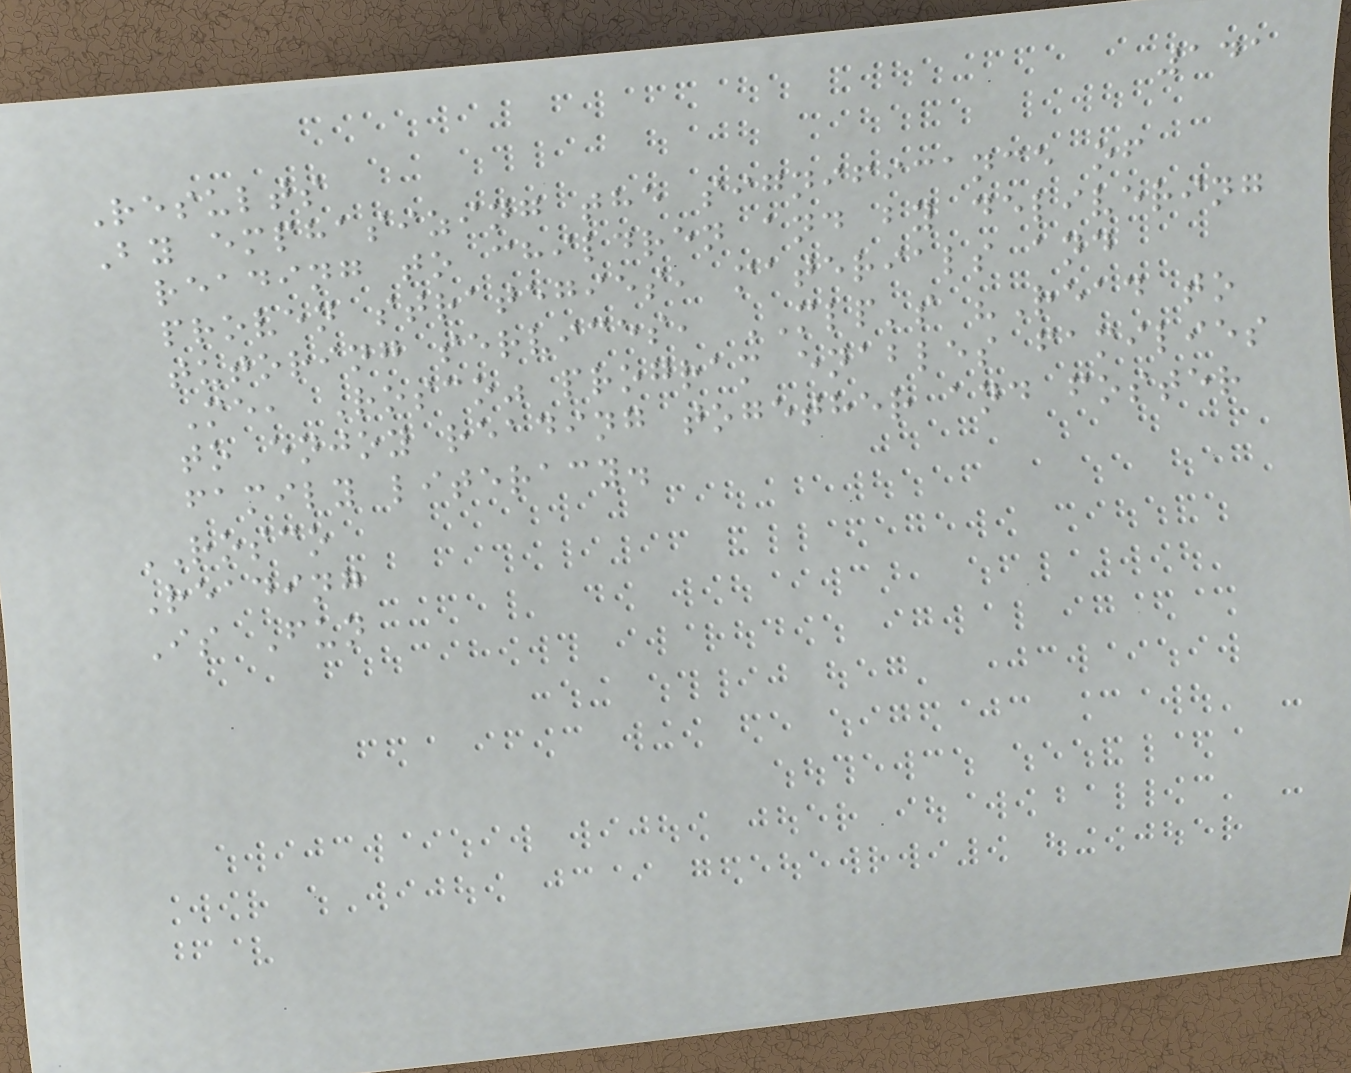141
Results
By emphasizing the significance of
reading to children and by delivering
proven strategies, materials and
tutoring services, MLP's "Read to
Me, Rosco" program enables families
to enjoy reading together and foster
family literacy.
ROSCO
Reading
Is Fun
